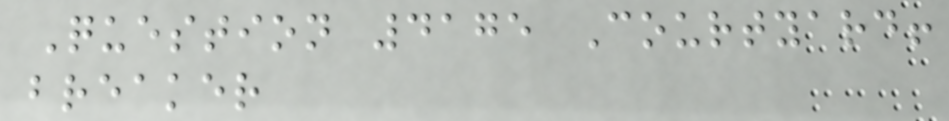Question 4175 Courtyard!
breaker
